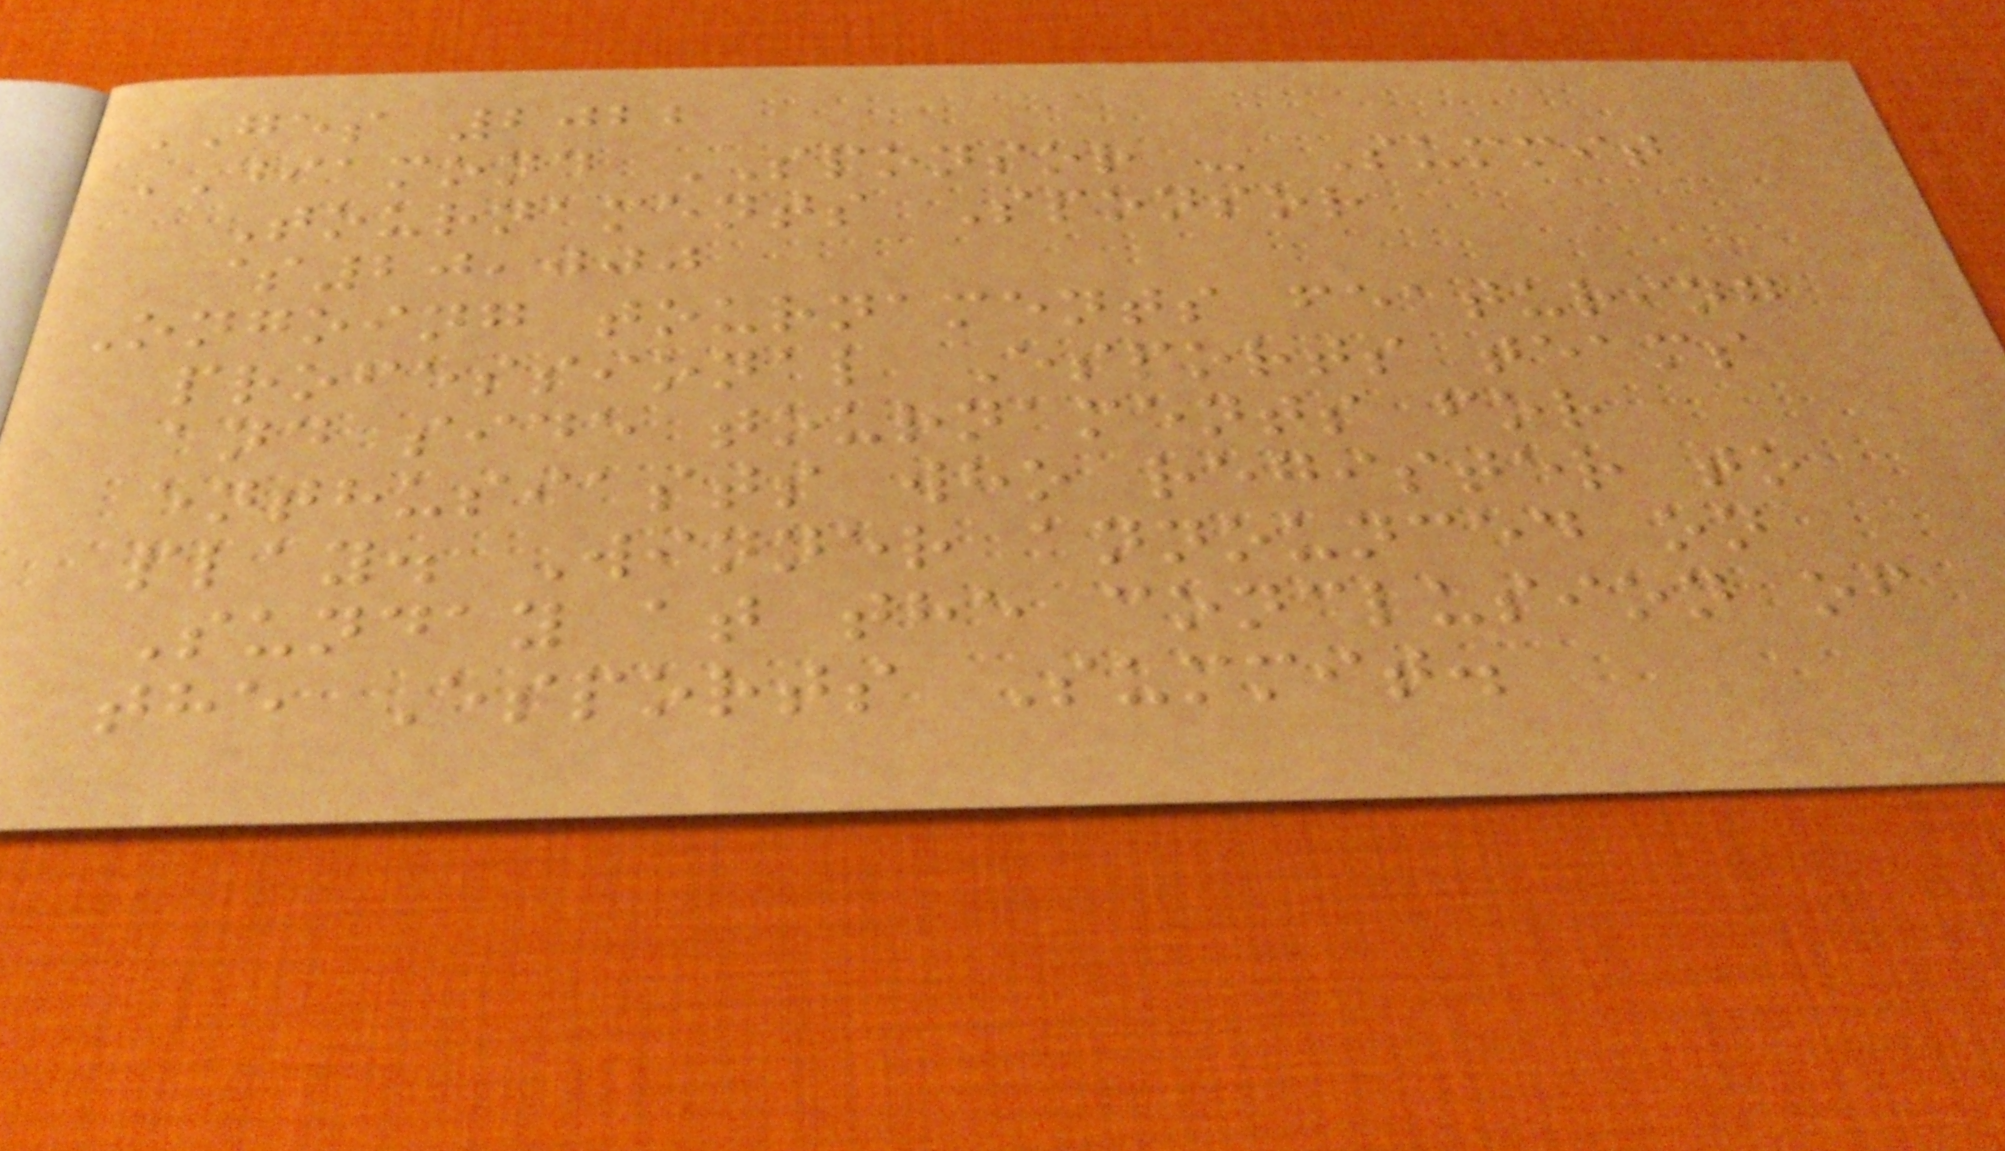GES 2022
DIAMOND SPONSOR - Summit
Tournaments Sponsor
$20,000
Ongoing tournaments featuring
professional Esports teams
and side tournaments for
enthusiasts who register to
play. Winner announced on
Sunday at the conclusion of
the Esports Summit.
